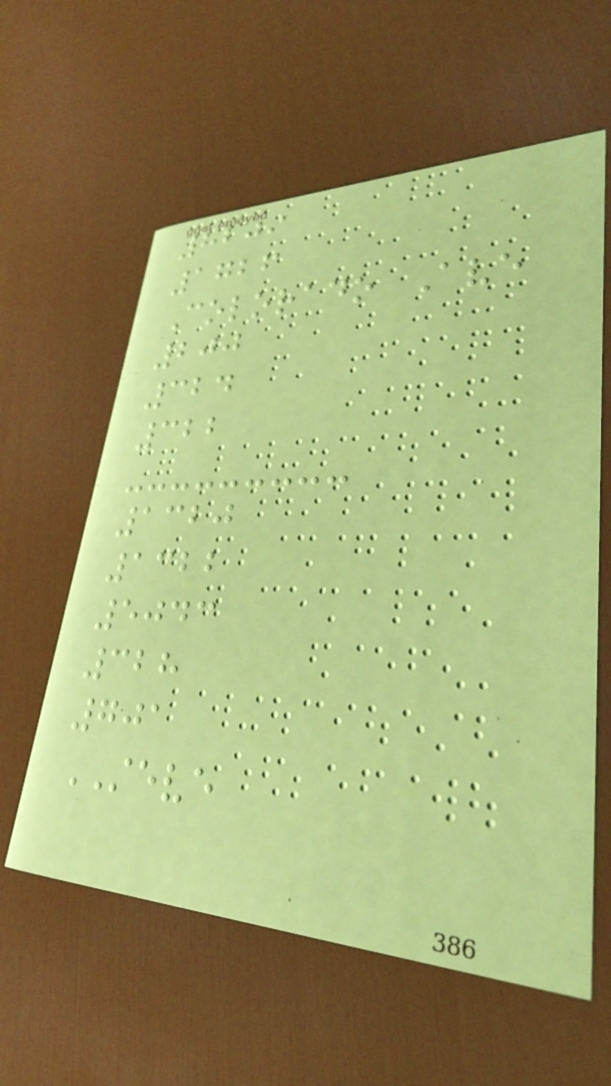8209
1726
Colorado Ave
200
324
322
1320
1322
5043
328
701
STEVE
